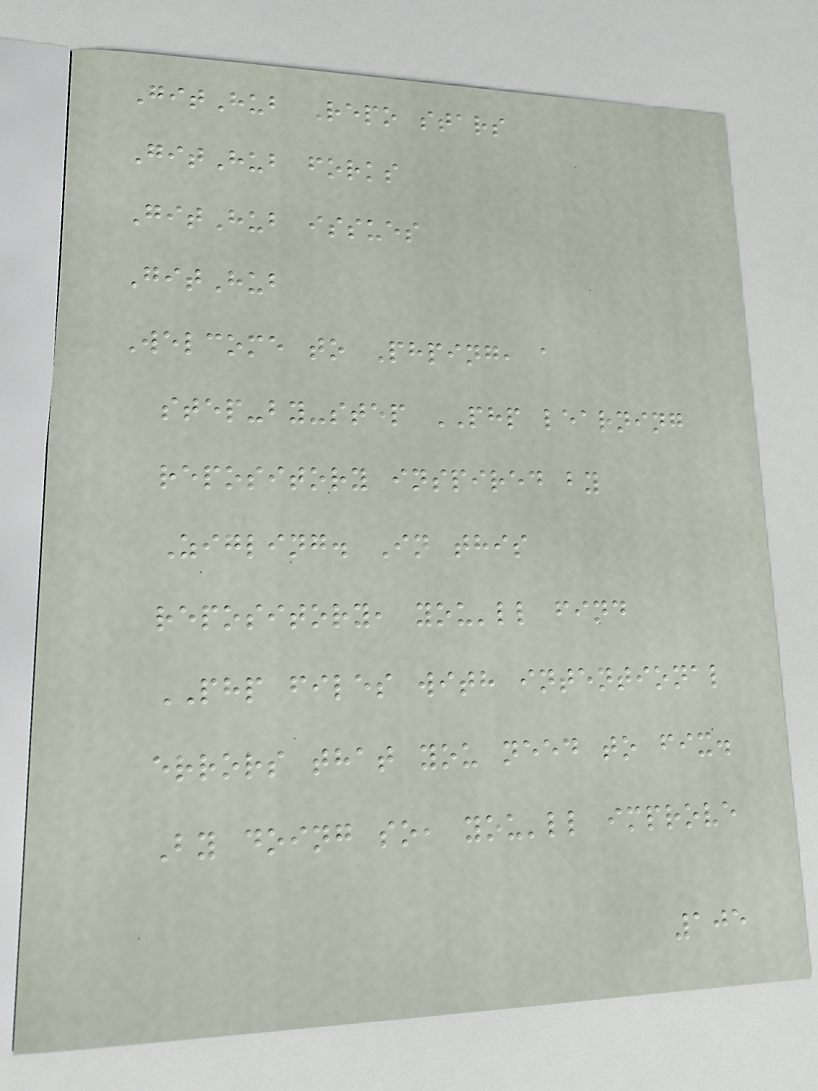GitHub Repo stars
GitHub forks
GitHub issues
GitHub
Welcome to Phping, a
step-by-step PHP learning
repository inspired by
Zigling. In this
repository, you'll find
PHP files with intentional
errors that you need to fix.
By doing so, you'll improve
105
